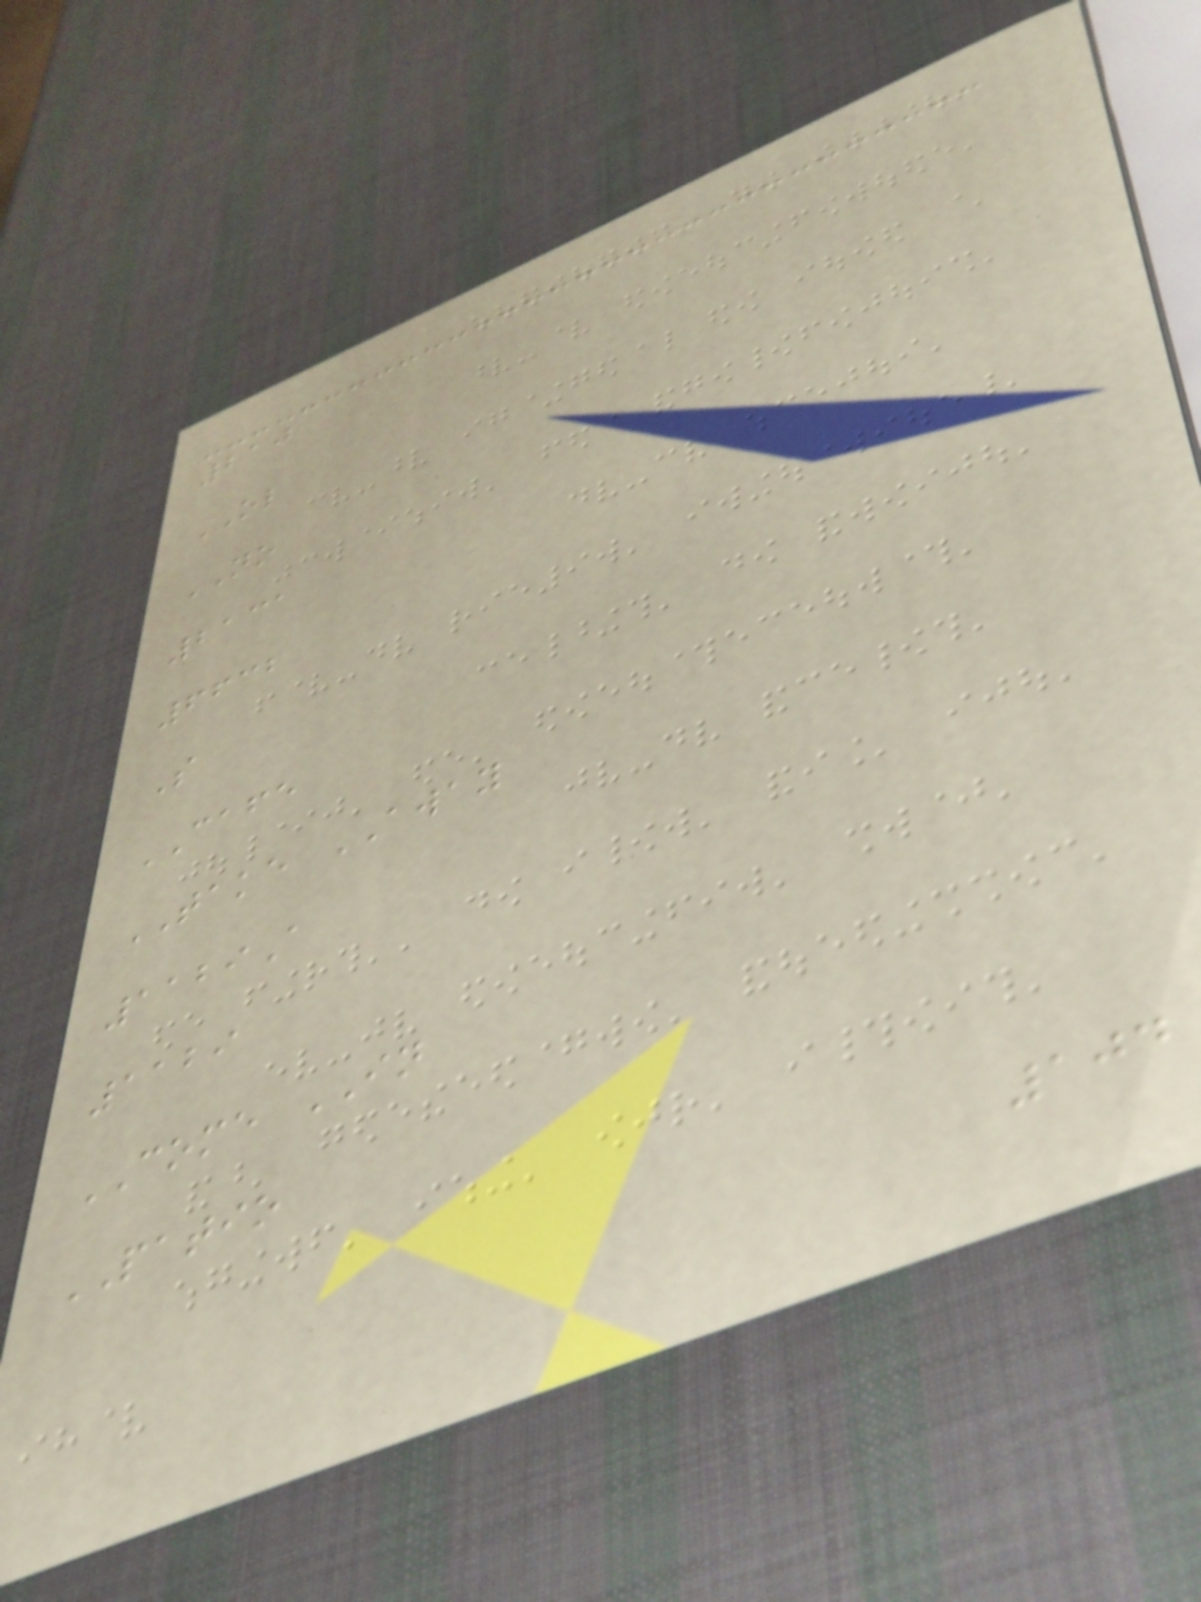210
OL
NO
2131
6632
S
CAFE
TAKE AWAY
1129A
1129
COME IN
PATIO
104
